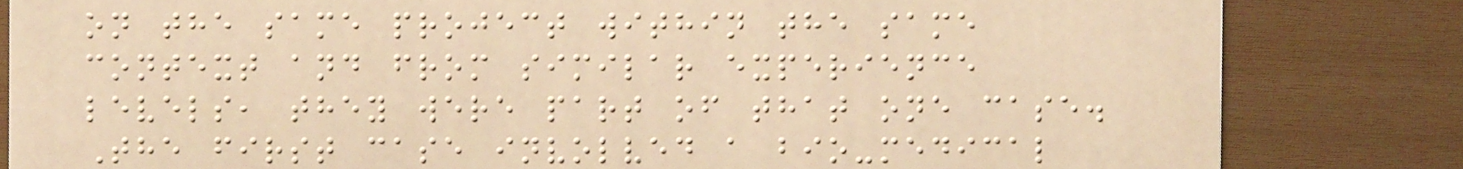on the same project within the same
context and from similar experience
levels, they were part of that one case.
The first case involved a bio-medical
